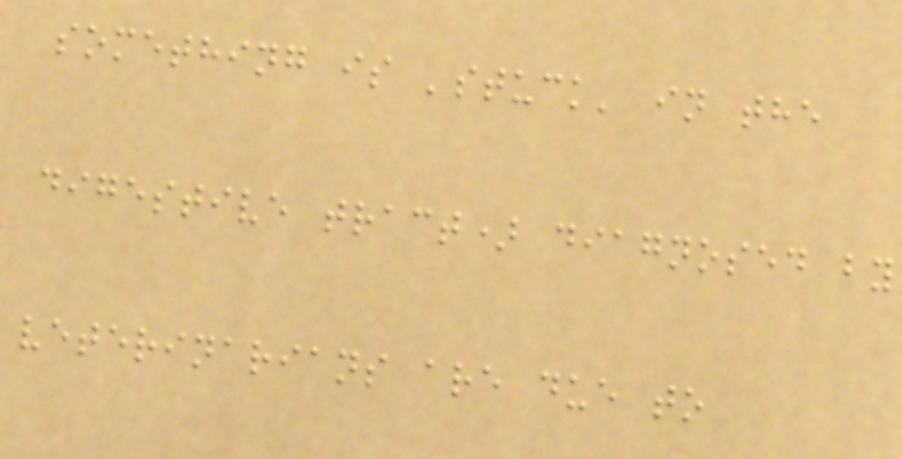something is 'stuck' in the
digestive tract) diagnosed by
veterinarians are due to
